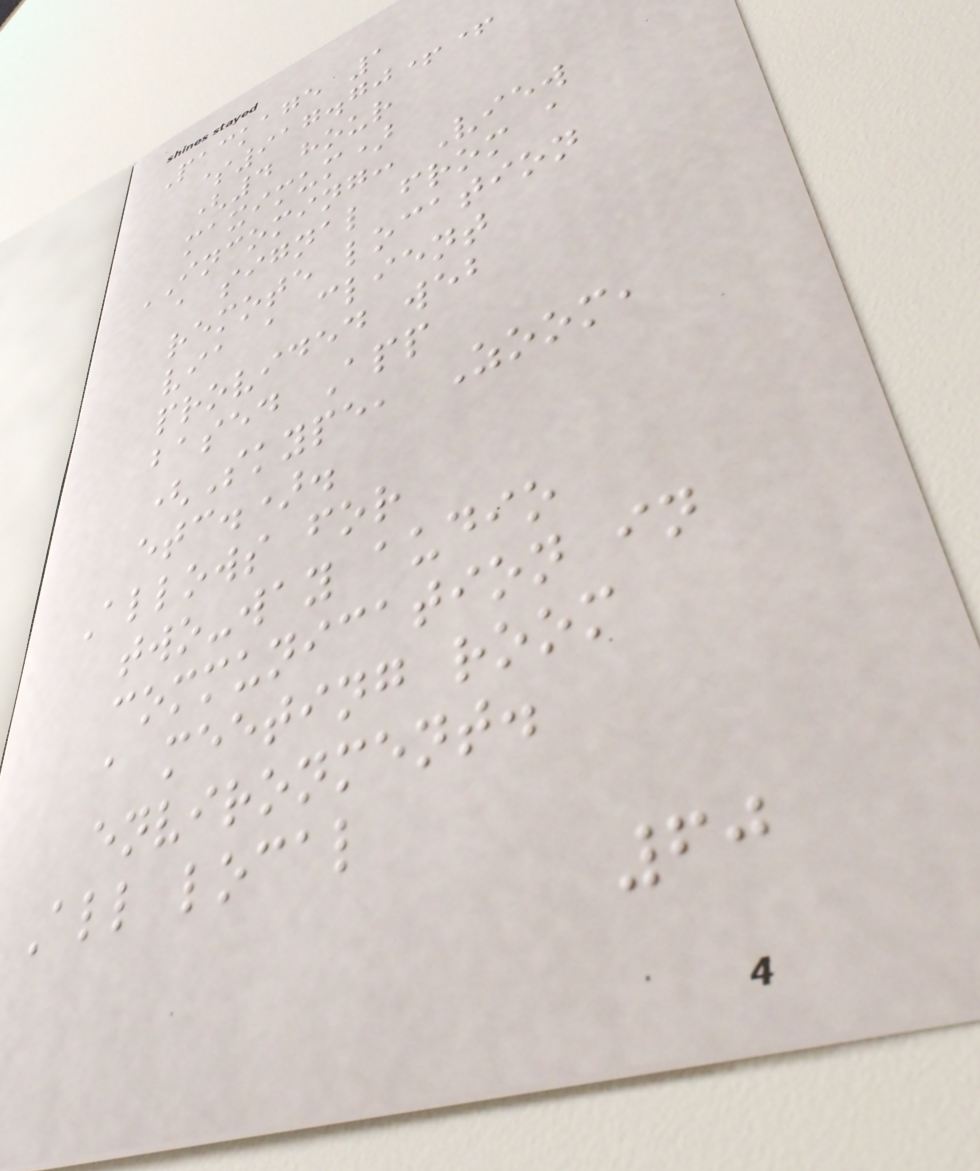Package 1
$917.70++
(4 hour
maximum)
INCOMING: View
a signal from a
remote location
via a client
provided web
based App
(Skype, Zoom,
etc.).
Allows for
two-way audio
communication in
a meeting room
environment.
All local
60
